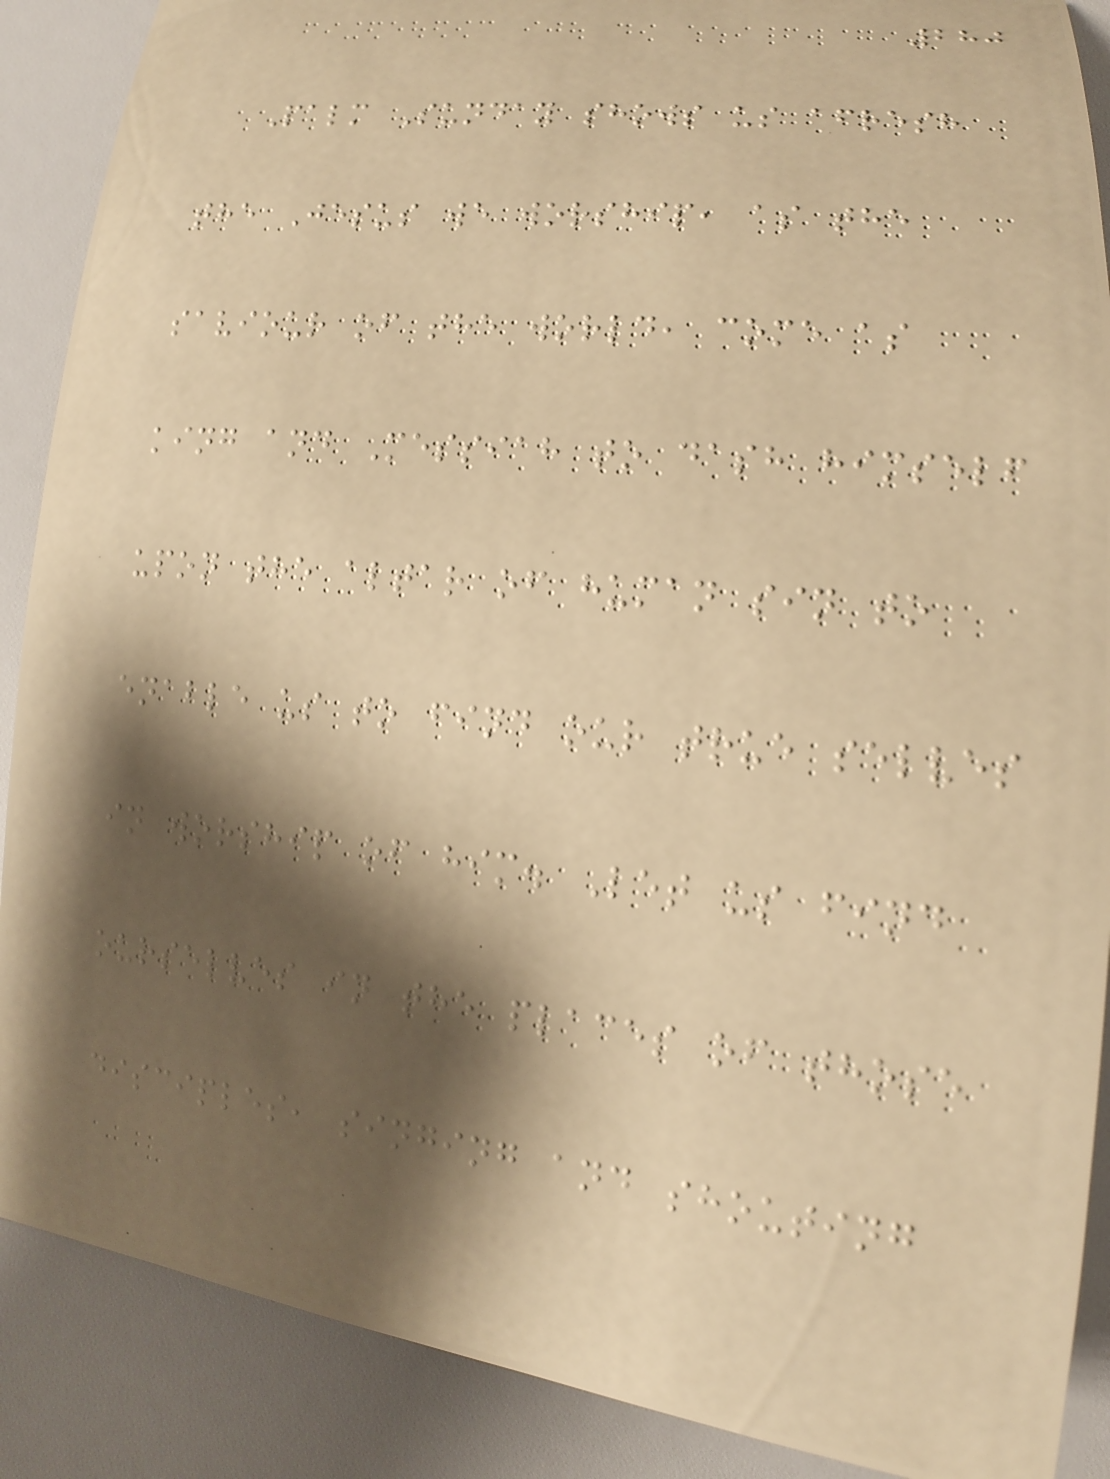280
Palm Sunday shows us afresh
the Jesus we worship, as the
saviour of the world, come as
king and Messiah to dash himself
upon the altar of human sin to
enable us to find our true selves
in worship of him. Let us find
ourselves in the places of those
disciples, singing and shouting
